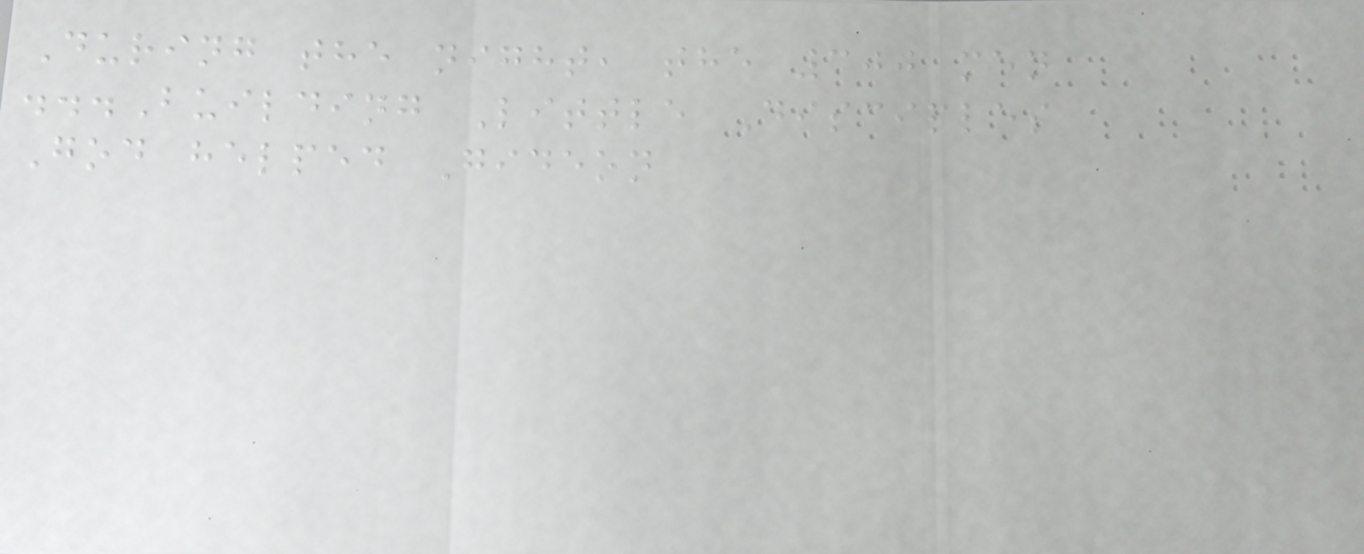During the night, the 300 men
...Building Little Disciples
God helped Gideon
